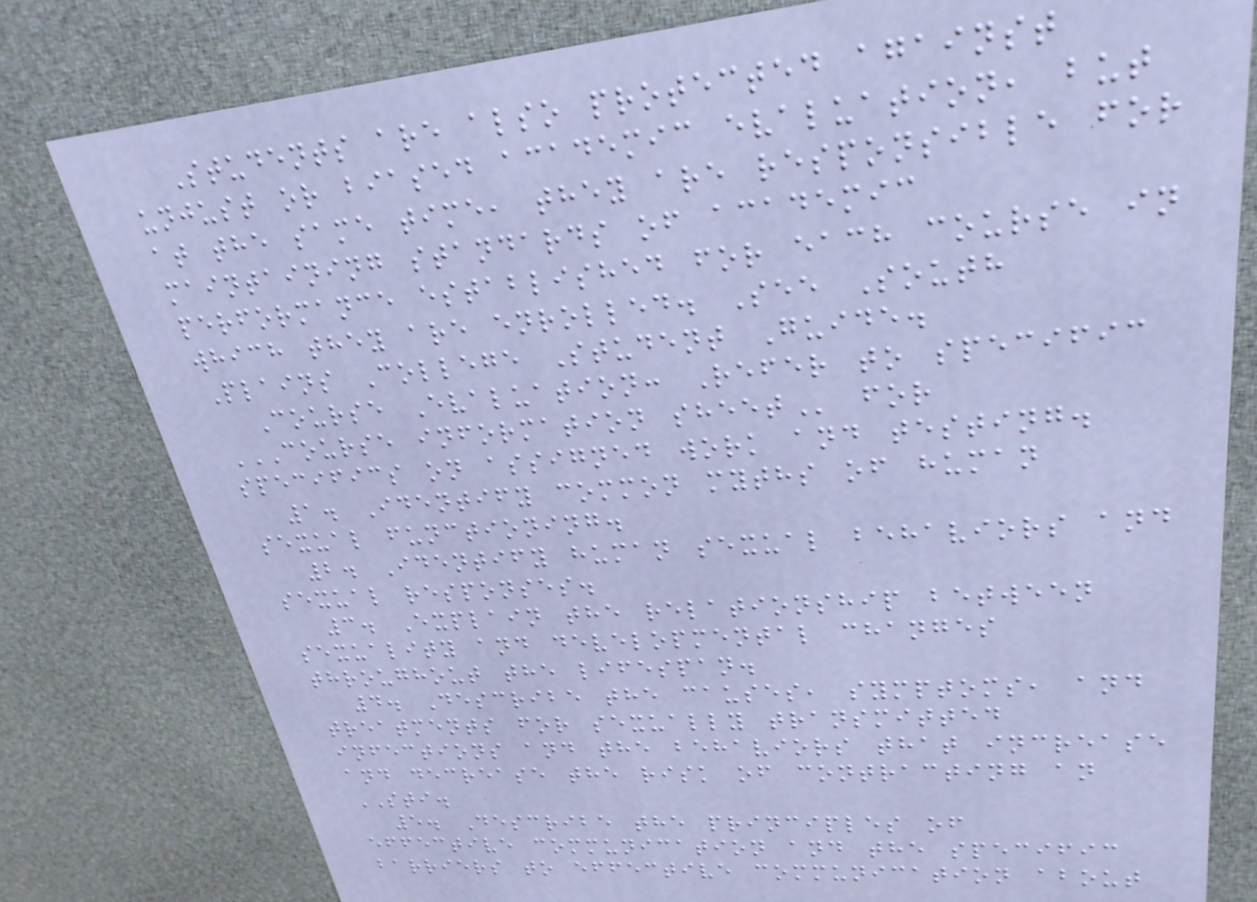Students are also protected against
unjust or biased academic evaluation, but
at the same time, they are responsible for
maintaining standards of academic
performance established for each course in
which they are enrolled. See South
Plains College Student Guide.
Course Evaluation: Refer to specific
COURSE INFORMATION SHEET for
specifics on assigned work and testing.
1. Identify common myths of human
sexual functioning.
2. Identify human sexual behaviors and
sexual responses.
3. Explain the relationship between
sexuality and developmental changes
throughout the lifespan.
4. Describe the causes, symptoms, and
treatments for sexually transmitted
infections and the behaviors that increase
and decrease the risk of contracting an
STI.
5. Describe the principles of
effective communication and the specific
barriers to effective communication about
